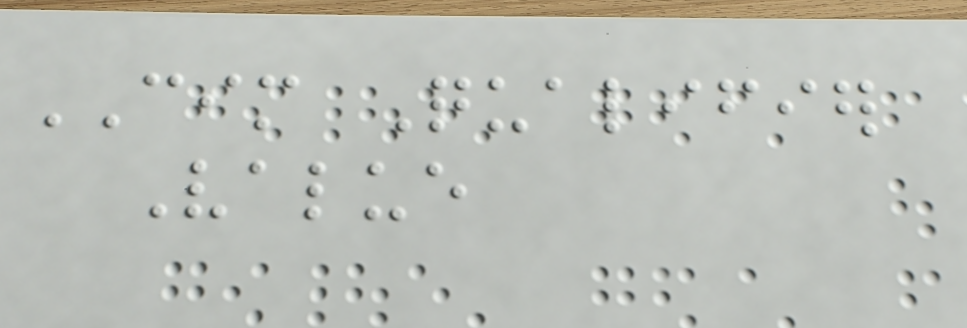CIM Qualifier
Value
